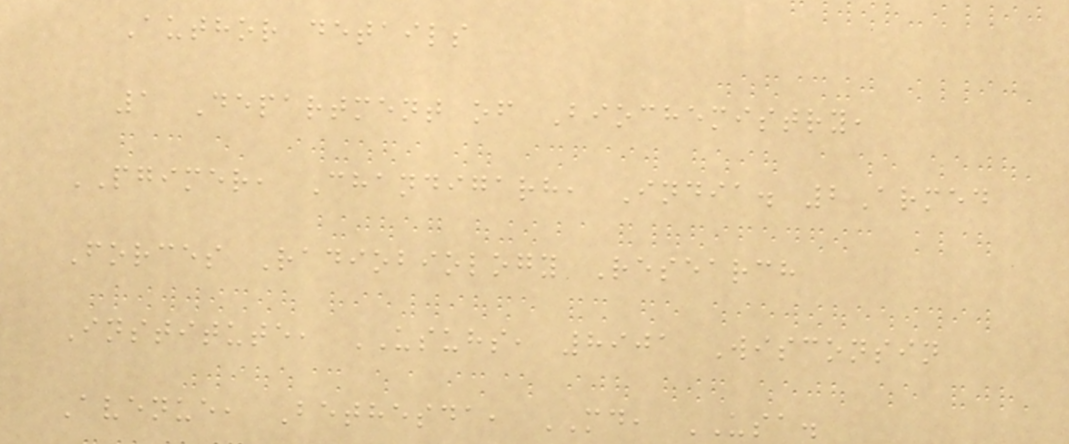Author details
1 Department of Biochemistry,
PGIMER, Chandigarh, India. 2Armed
Forces Radiobiology Research
Institute, USUHS, 8901 Wisconsin
Avenue, Bethesda, MD, USA.
